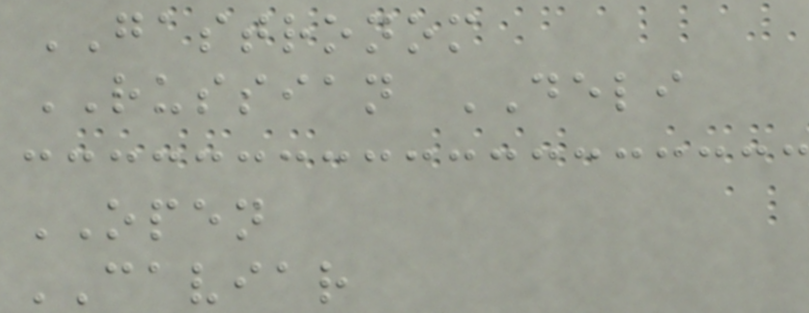GASTRONOM
RUSSIAN DELI
OPEN
CAVIAR
